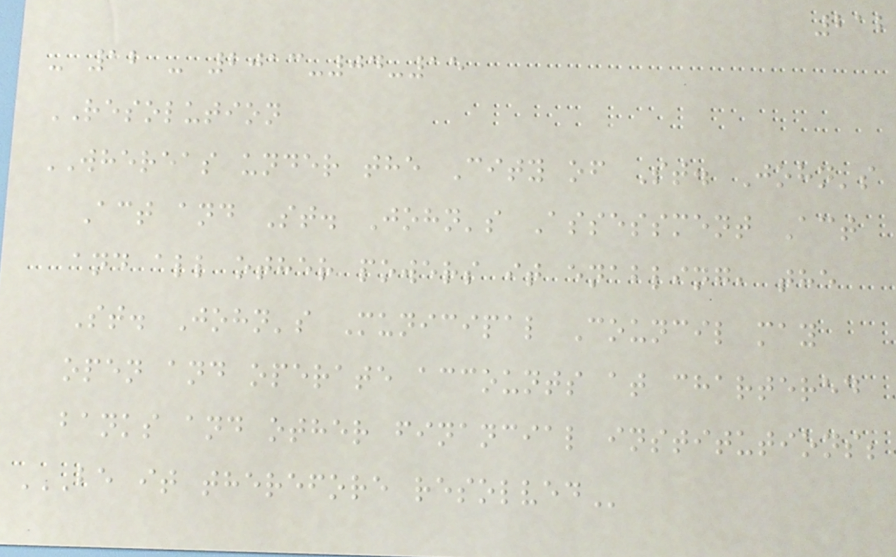212
- 12 - 2013-04-15
RESOLUTION
WHEREAS under the City of St. John's
Act and St. John's Assessment Act
and all other powers it enabling, the
St. John's Municipal Council may
open and operate accounts at chartered
banks and other financial institutions;
BE IT THEREFORE RESOLVED
